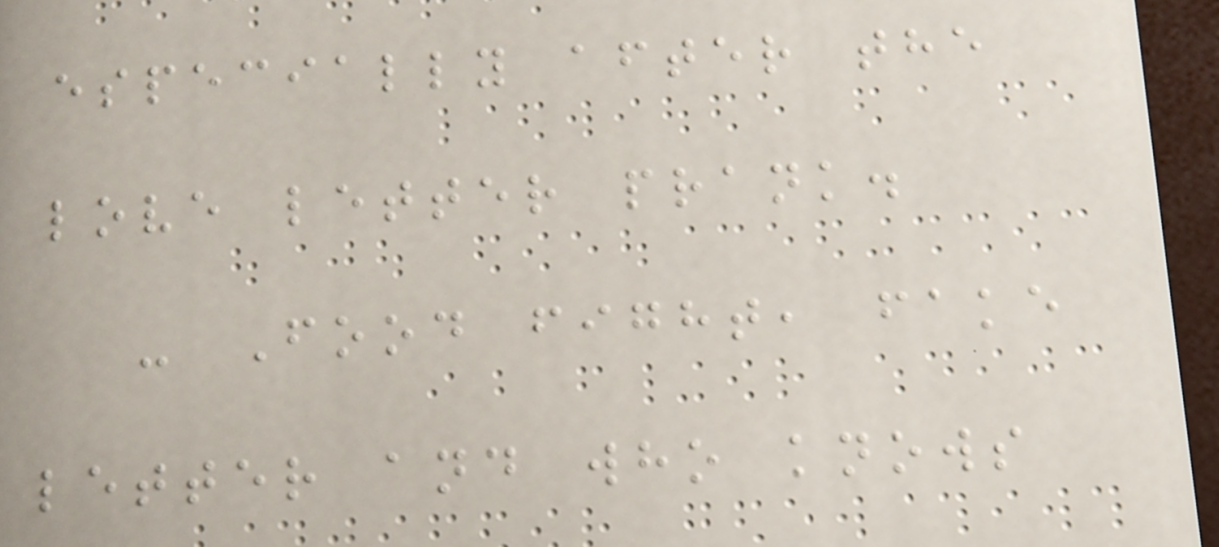especially after the
love letter prank.
- Food fight, fake
letter and who knows
